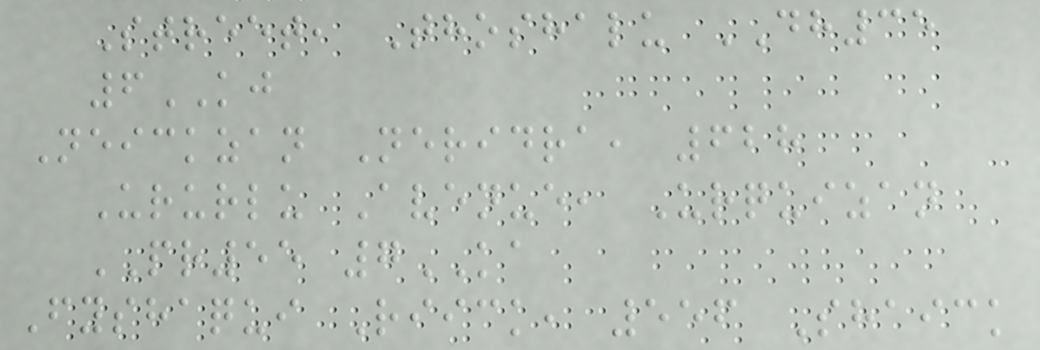Street, Thoshalu DH35
6KJ
Neickzan Neridra, 628
Ururlu Avenue, Urquizan
PR55 7KA
Fyshaqui Riick, 556 Shaick
